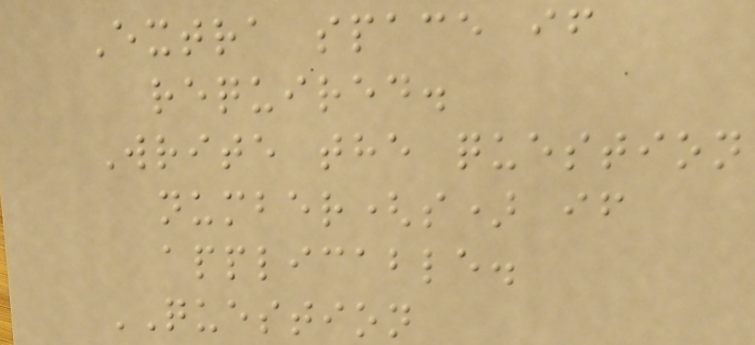Extra space if
required.
Write the question
number(s) if
applicable.
QUESTION
